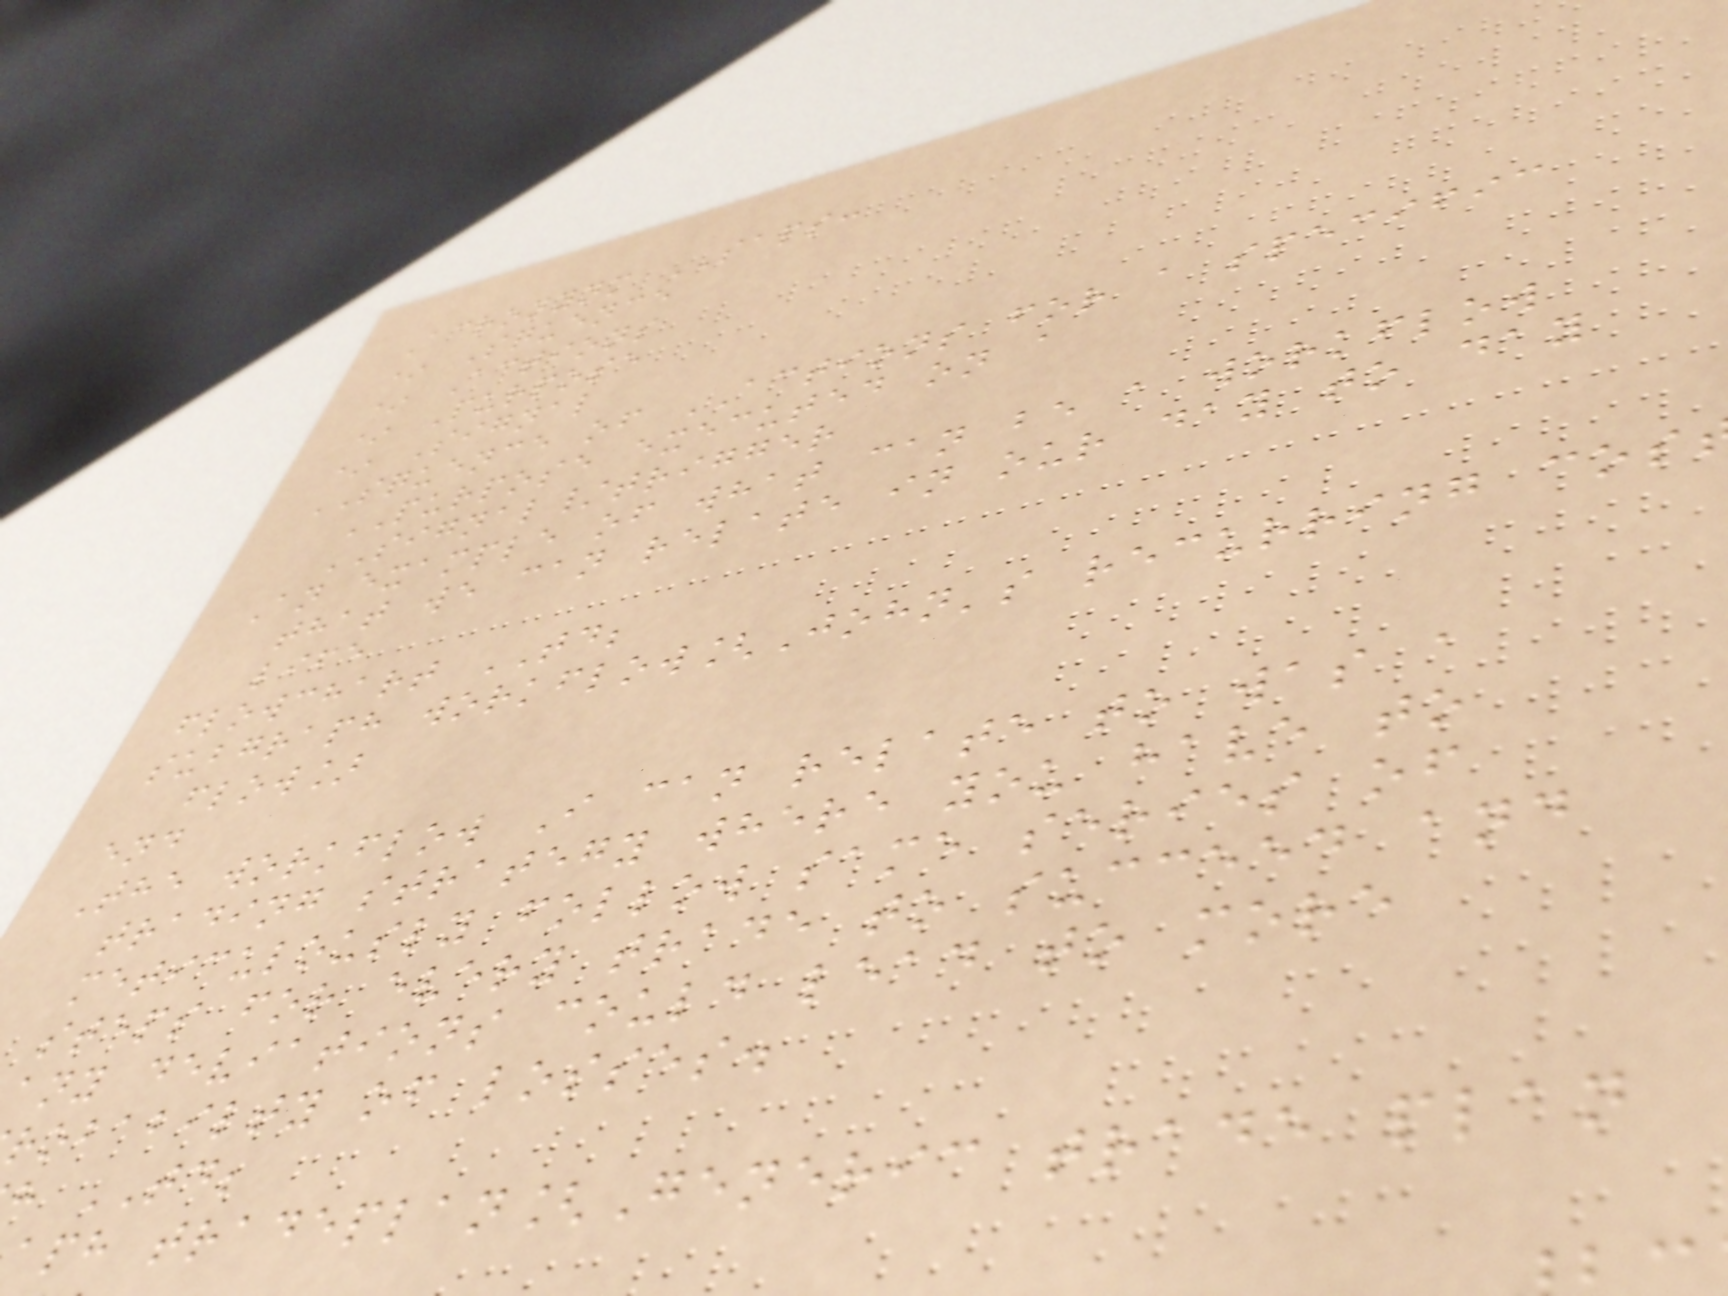Acronynm SAPS:
* Squence
* Actions
* Purpose
* Signal
SQUENCE of ACTIONS for a specific
PURPOSE executed on a
SIGNAL/trigger
An example of what can be a workflow
that we can relate in our day to day
life
flowchart TD;
subgraph workflow[John's recurring cos
flow]
end
The workflow I can relate to was a
trading strategy where you have to
meticulously follow same series of
steps for every trade to succeed and
any deviations could lead to more
robabilty of losses.
h TD;
aph tradeplan[Generic trade plan
